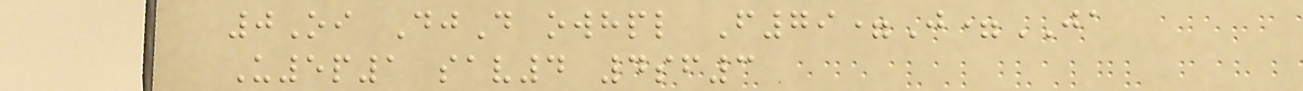0Oi DjD owhpl F79=J=JA
U5p1 sav4 4sf3
